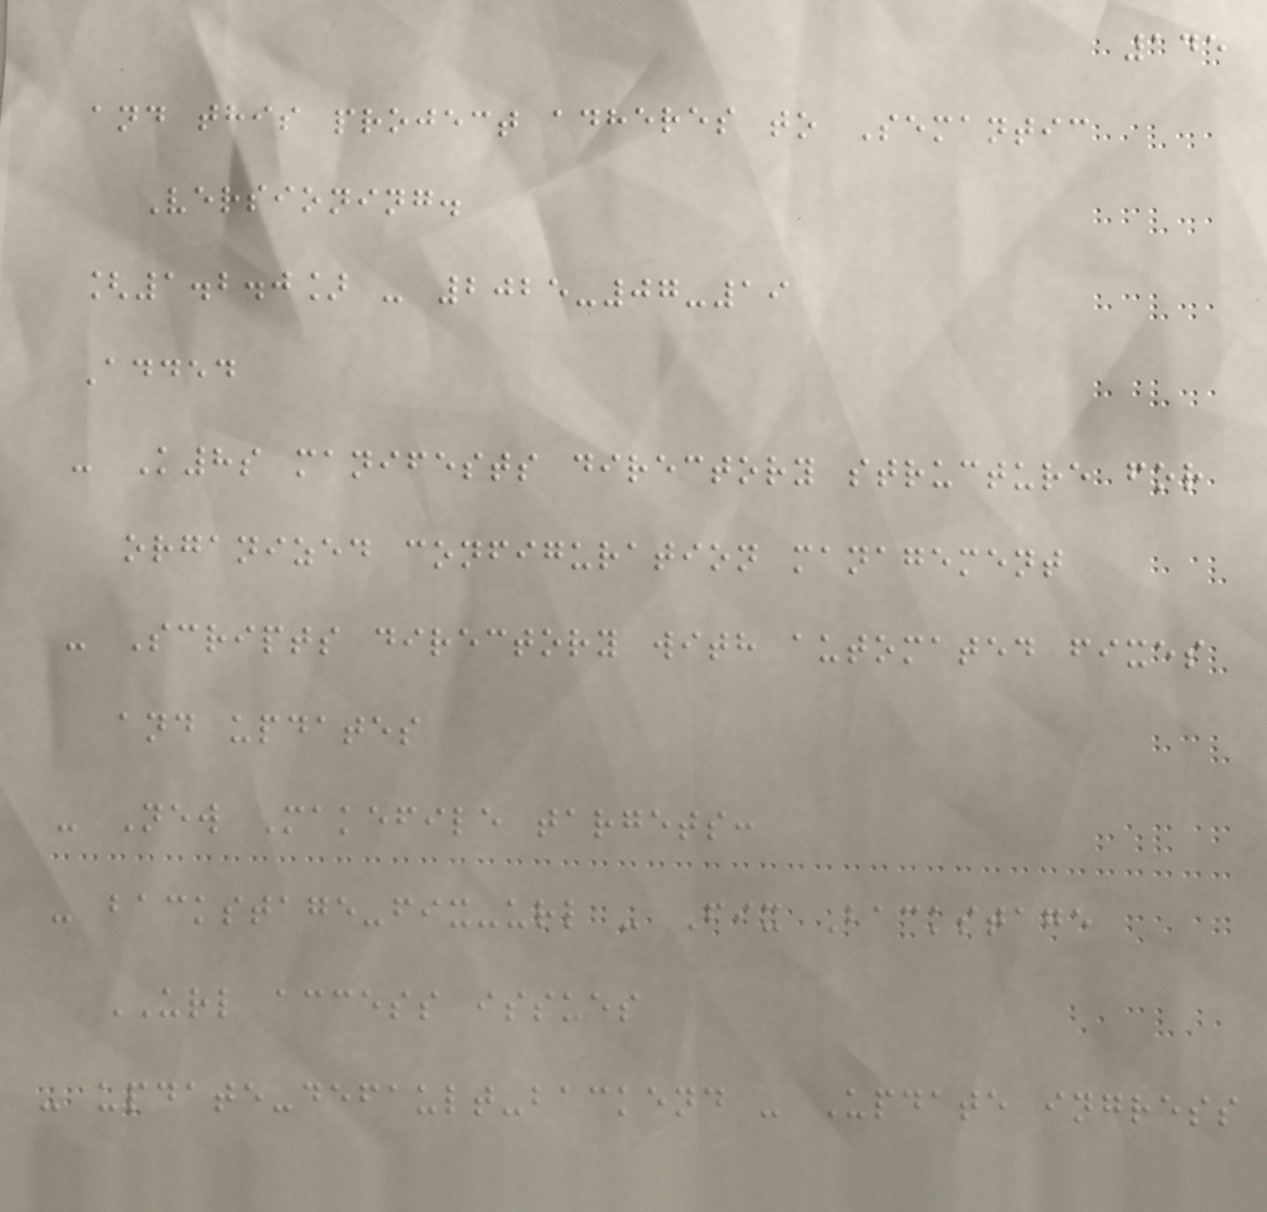145
and this project adheres to Semantic
Versioning.
[1.2.0] - 2025-07-19
Added
- K8s manifests directory structure for
organized configuration management
- Scripts directory with automated fixes
and updates
- New Makefile targets:
- backstage-fix-url - Fix Backstage
URL access issues
- update-default-backend - Update ingress
